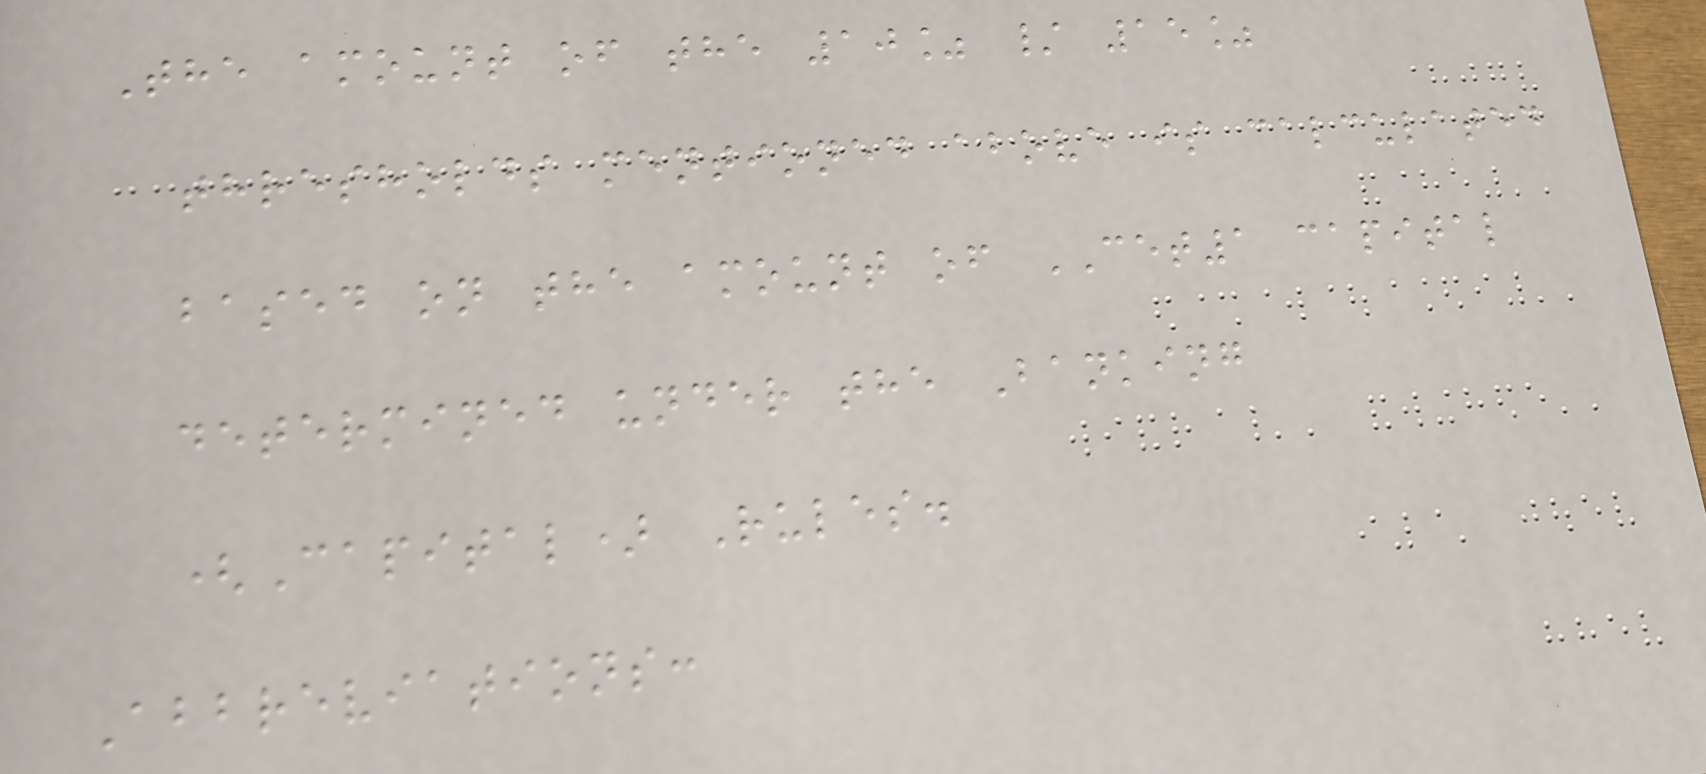The amount of the 10% / 15%
thresholds mentioned above is calculated
based on the amount of CET1 capital
determined under the Banking
(Capital) Rules.
Abbreviations:
